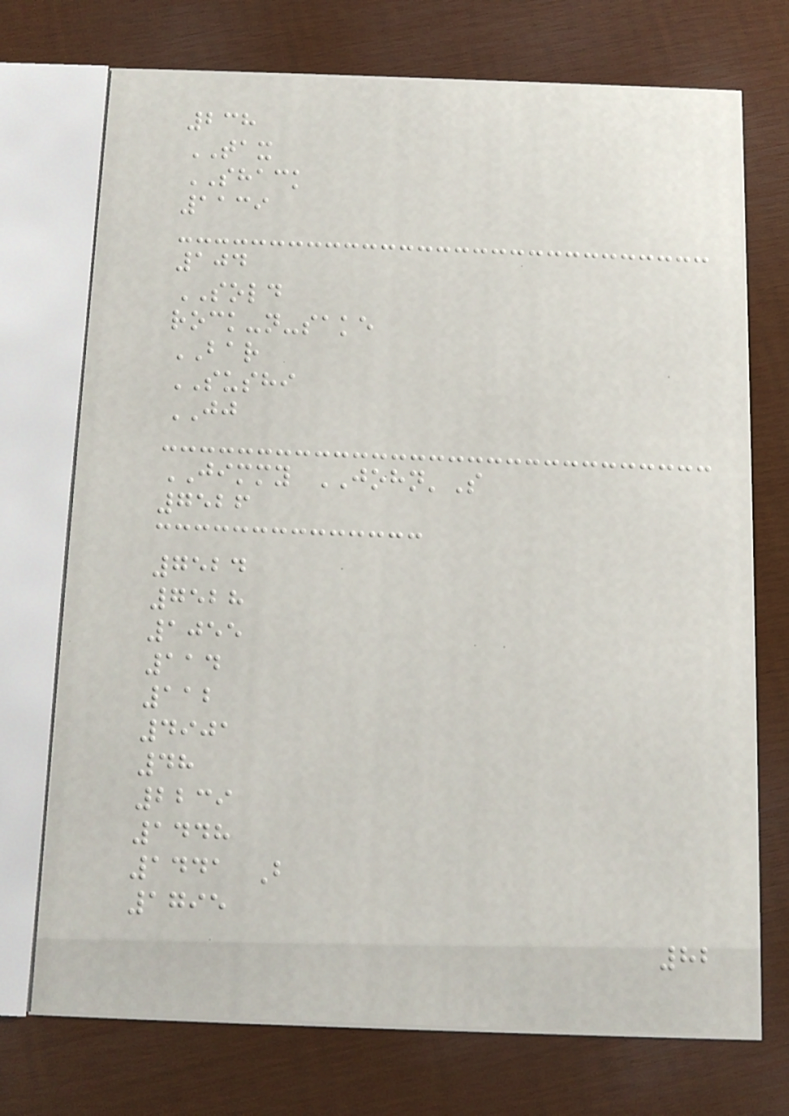238
TAX
SHACK
1139
104
SOLD
rock-n-sake
BAR
SUSHI
JJ
JIMMY JOHN'S
7526
7524
7528
1055
114
112
4901
48
2239
1448
1441 B
1795
82
